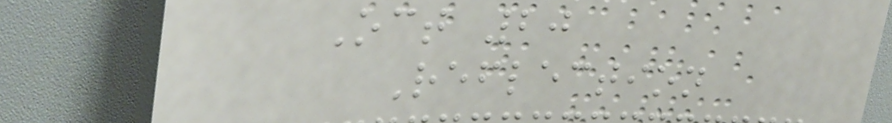Oct 20
Reflection
